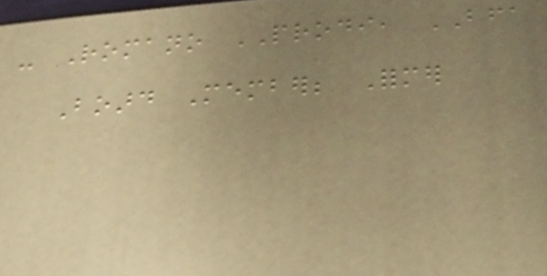- Romano PRODI, BFA
Board Member; Former
